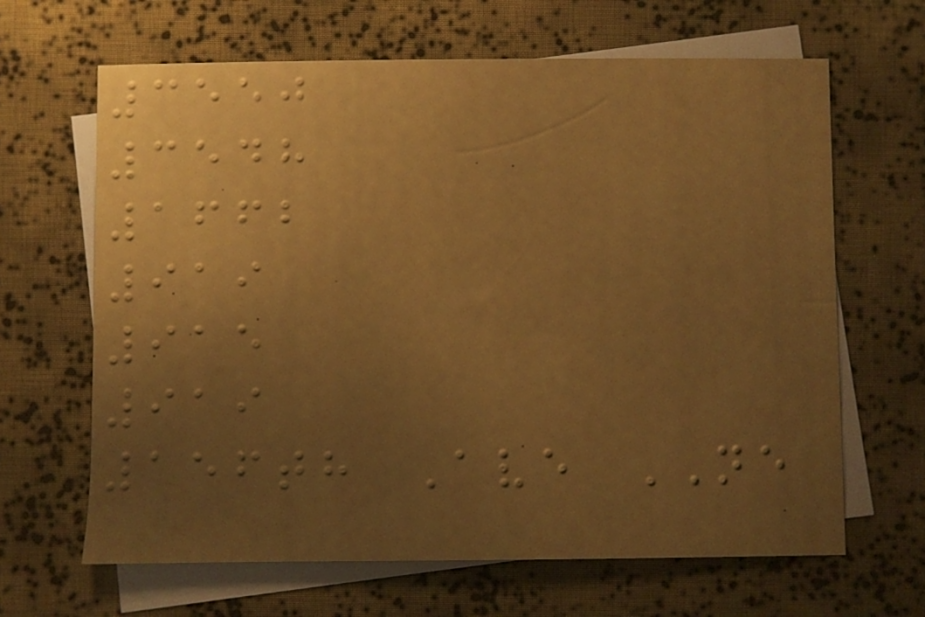3550
3548
1662
919
915
919
156th Ave NE
